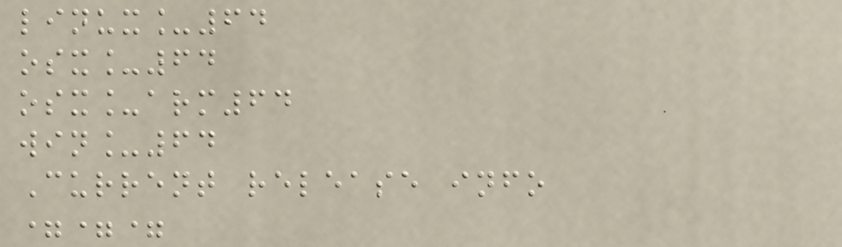linux_64
osx_64
osx_arm64
win_64
Current release info
===
